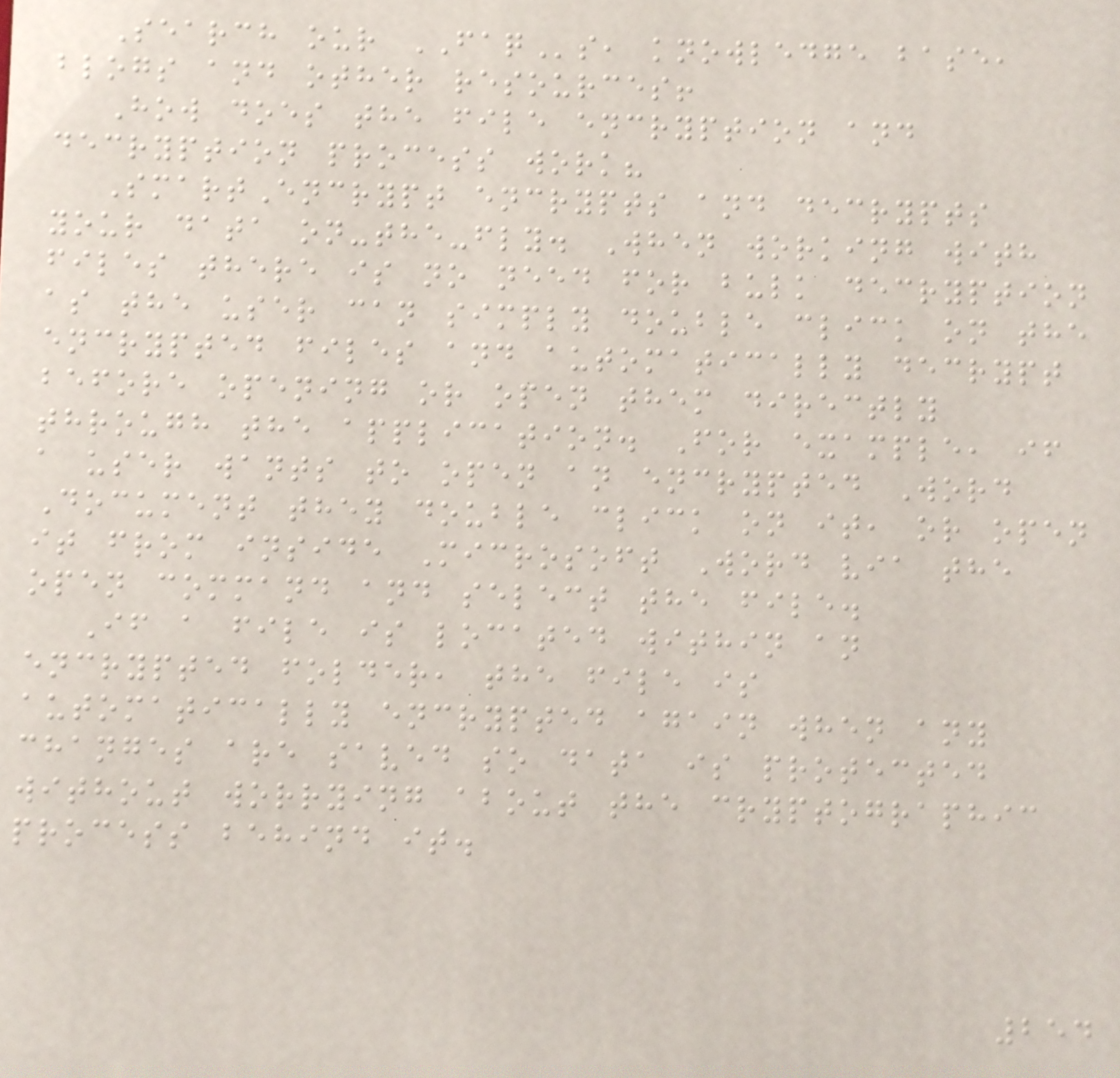Search our FAQs, knowledge base,
blogs and other resources!
How does the file encryption and
decryption process work?
SmartEncrypt encrypts and decrypts
your data on-the-fly. When working with
files there is no need for bulk decryption
as the user can simply double click on the
encrypted files and automatically decrypt
before opening or open them directly
through the application. For example, if
a user wants to open an encrypted Word
Document they double click on it, or open
it from inside Microsoft Word via the
open command and select the file.
If a file is located within an
encrypted folder, the file is
automatically encrypted again when any
changes are saved so data is protected
without worrying about the cryptographic
process behind it.
254
